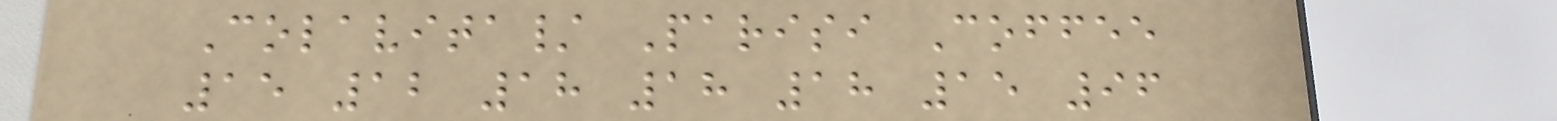Colavita/ Parisi Coffee
15 12 18 18 18 15 96
